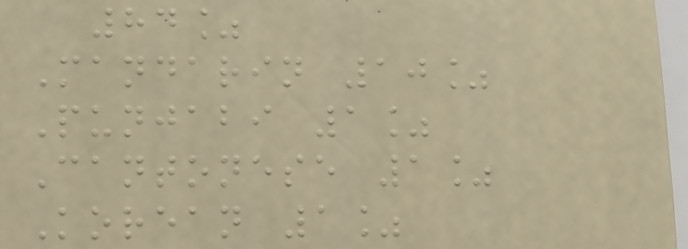84%
Mandarin 10%
Punjabi 1%
Cantonese 1%
Korean 1%
